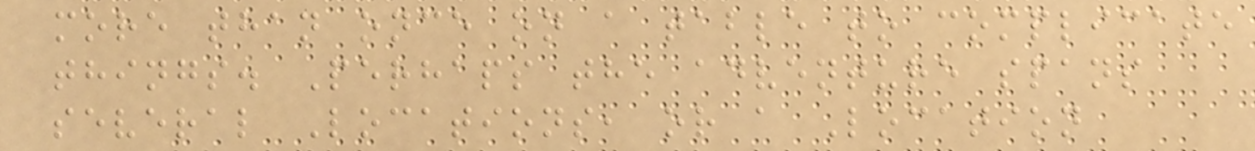more than once on a table to complicate
things. Perhaps the adventure spans
several Locations, or a Location
